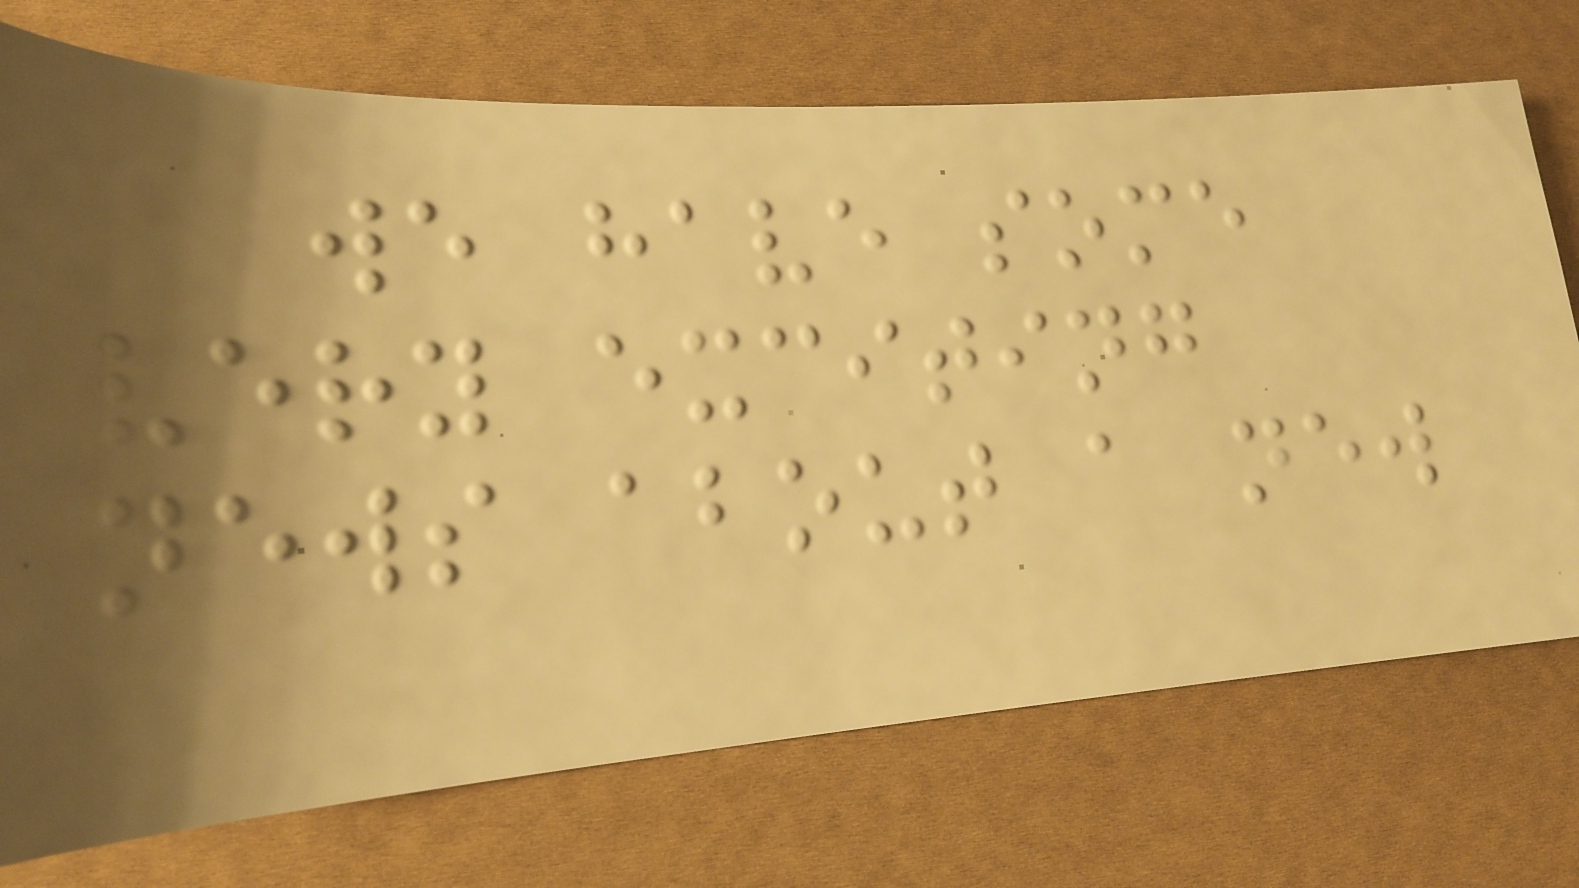we have some
very exciting
news about a new
